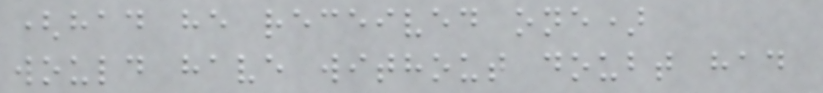(had he received one)
would have without doubt had
